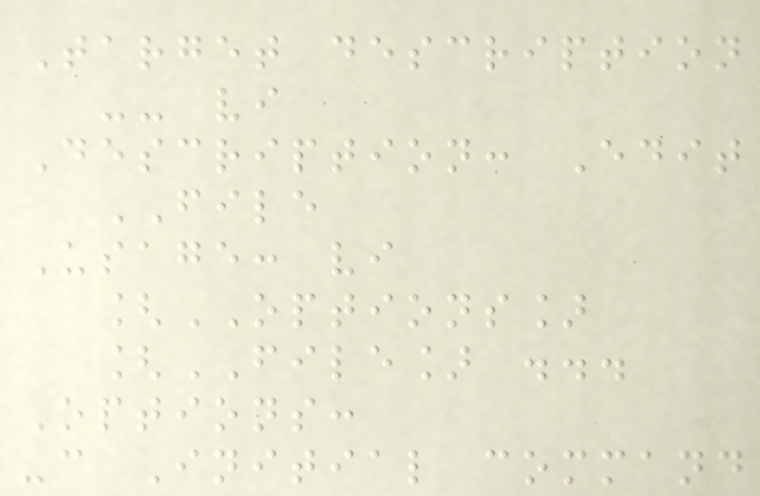Target description
-- vi
Description: Edit
FILE
Usage: vi
[OPTIONS]
[FILE] ...
Options:
-c Initial command
